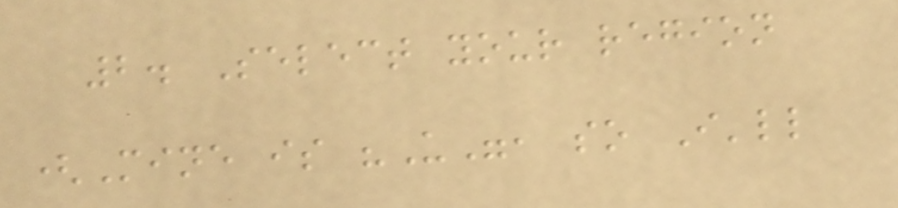2. Select your region
(Mine is "U", so I'll
